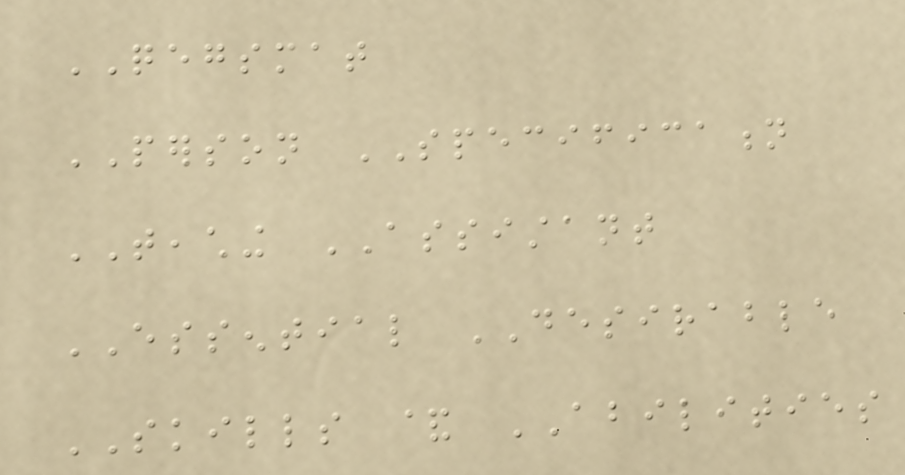QEGSMAT
PERSON SPECIFICATION
TEACHING ASSISTANT
ESSENTIAL DESIRABLE
SKILLS & ABILITIES
